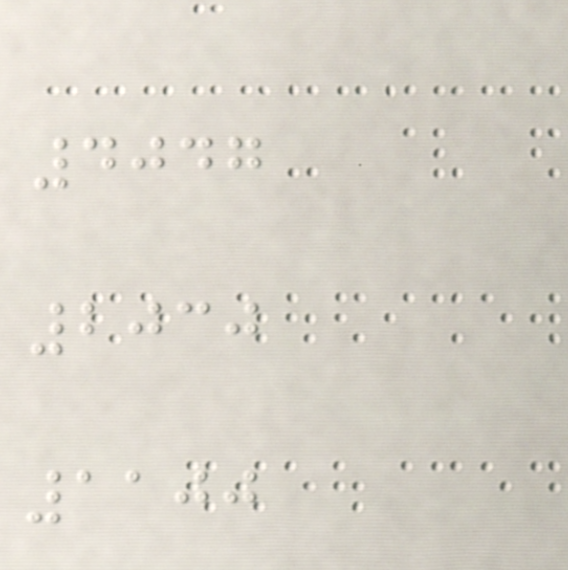4047
2030
1100
